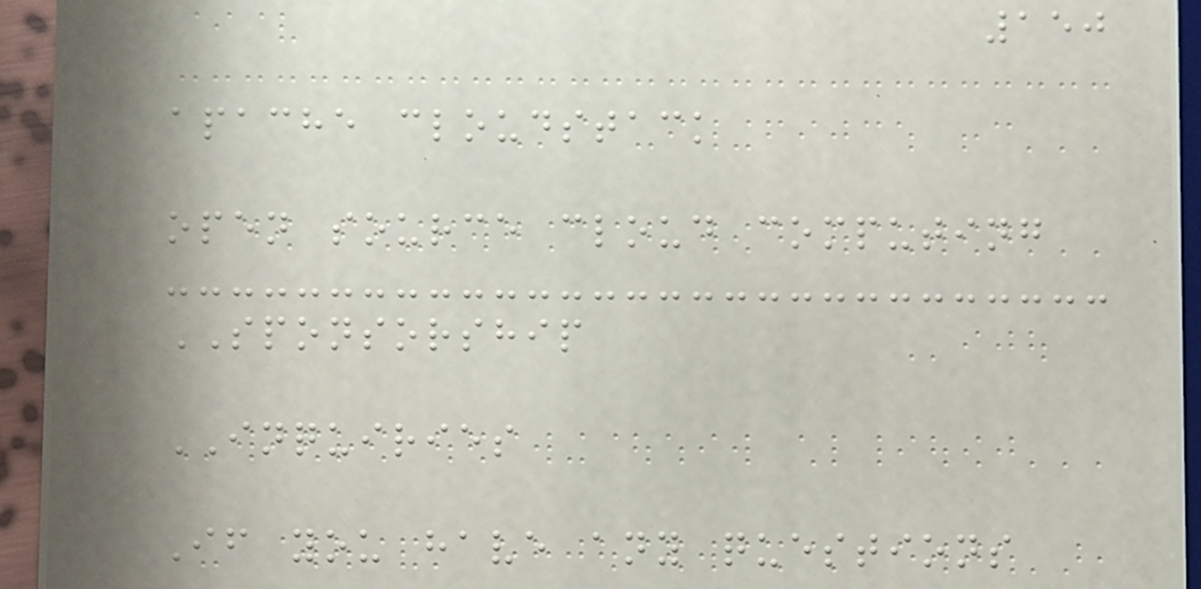150
apache cloudstack
open source cloud computing
SPONSORSHIP
INQUIRIES
If you have any questions
